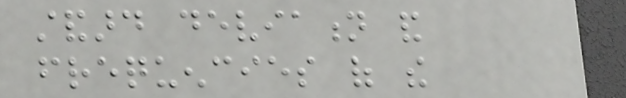standard deviation and
frequencies of the
